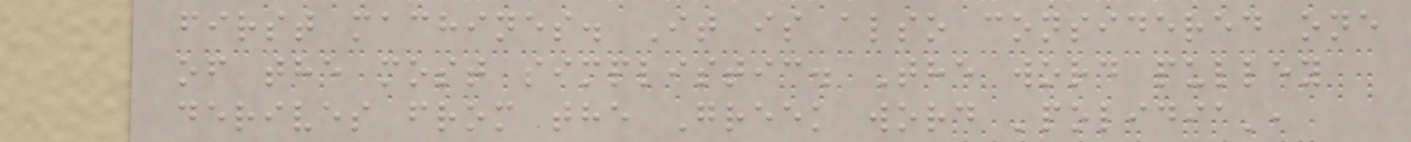first machines. It is also considered one
of the most simplistic. The word pulley
derives from the Greek word 'polidia',
